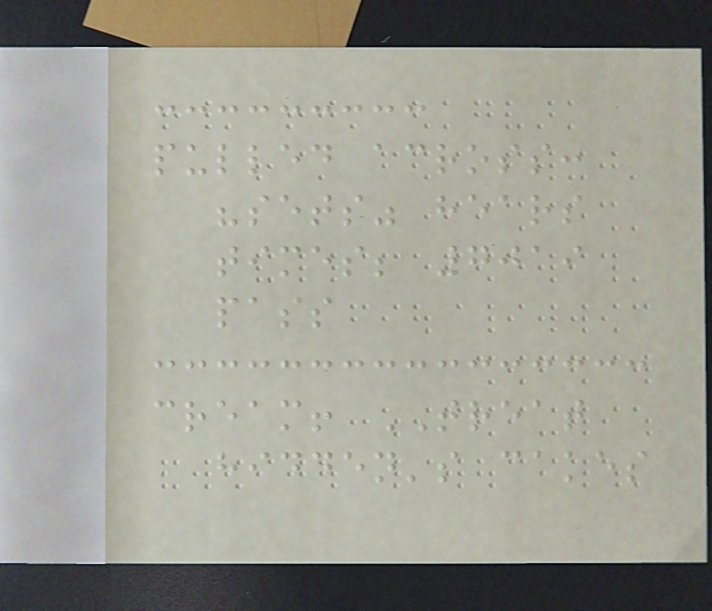pulled across:
"sets" hears
times; 7019
pass
cream! TREAT
hidden's cakes
